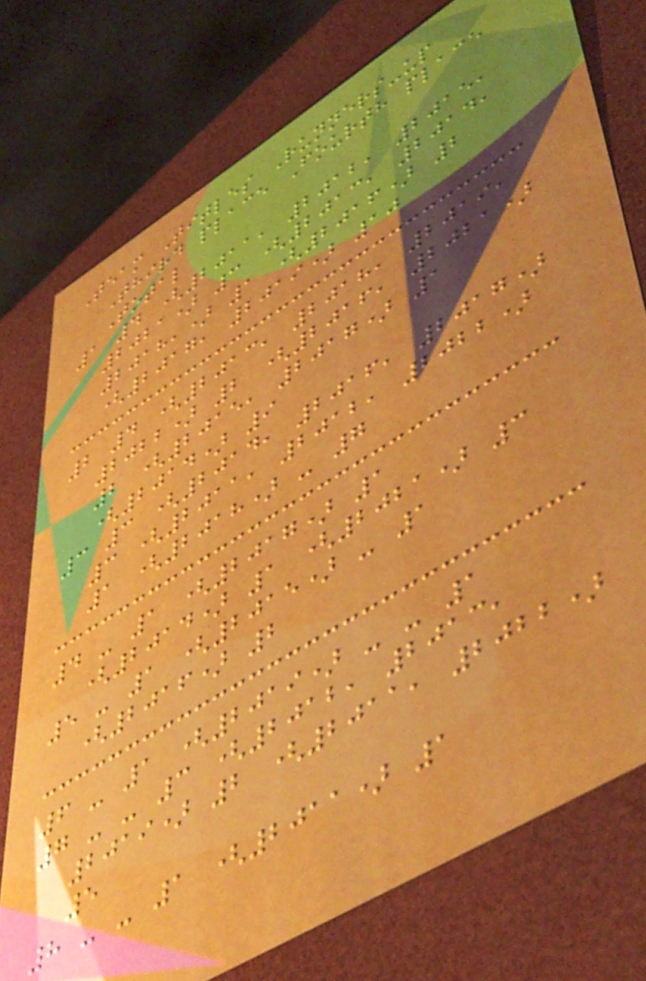Team Titles Runners-up
Third place Fourth place
Total
1 4 (2011, 2012, 2015,
2021) 3 (2013, 2014,
2018,) 1 (2016) 2
(2017, 2019) 10
2 4 (2013, 2018, 2019,
2022) 2 (2016, 2021)
2 (2015, 2017) 1
(2014) 9
3 3 (2014, 2016, 2017)
3 (2011, 2012, 2022)
1 (2018) - 7
4 - 1 (2017) 1
(2014) 1 (2021) 3
5 - 1 (2015) - 1
(2016) 2
6 - 1 (2019) - - 1
7 - - 3 (2012, 2013,
2019) 2 (2011, 2022)
5
8 - - 1 (2011) 1
